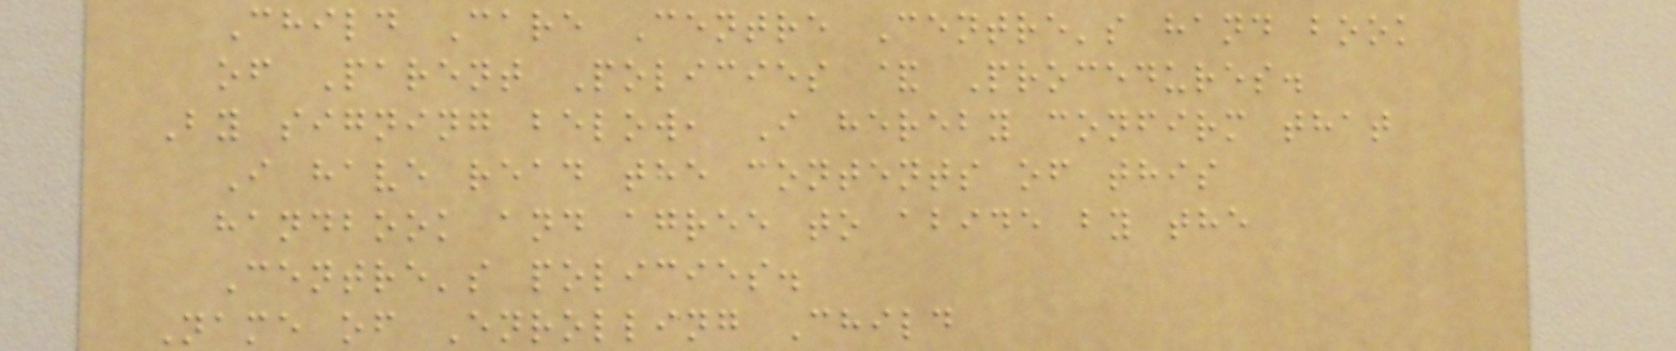Child Care Centre Centre's hand book
of Parent Policies & Procedures.
By signing below, I hereby confirm that
I have read the contents of this
handbook and agree to abide by the
Centre's policies.
Name of Enrolling Child
